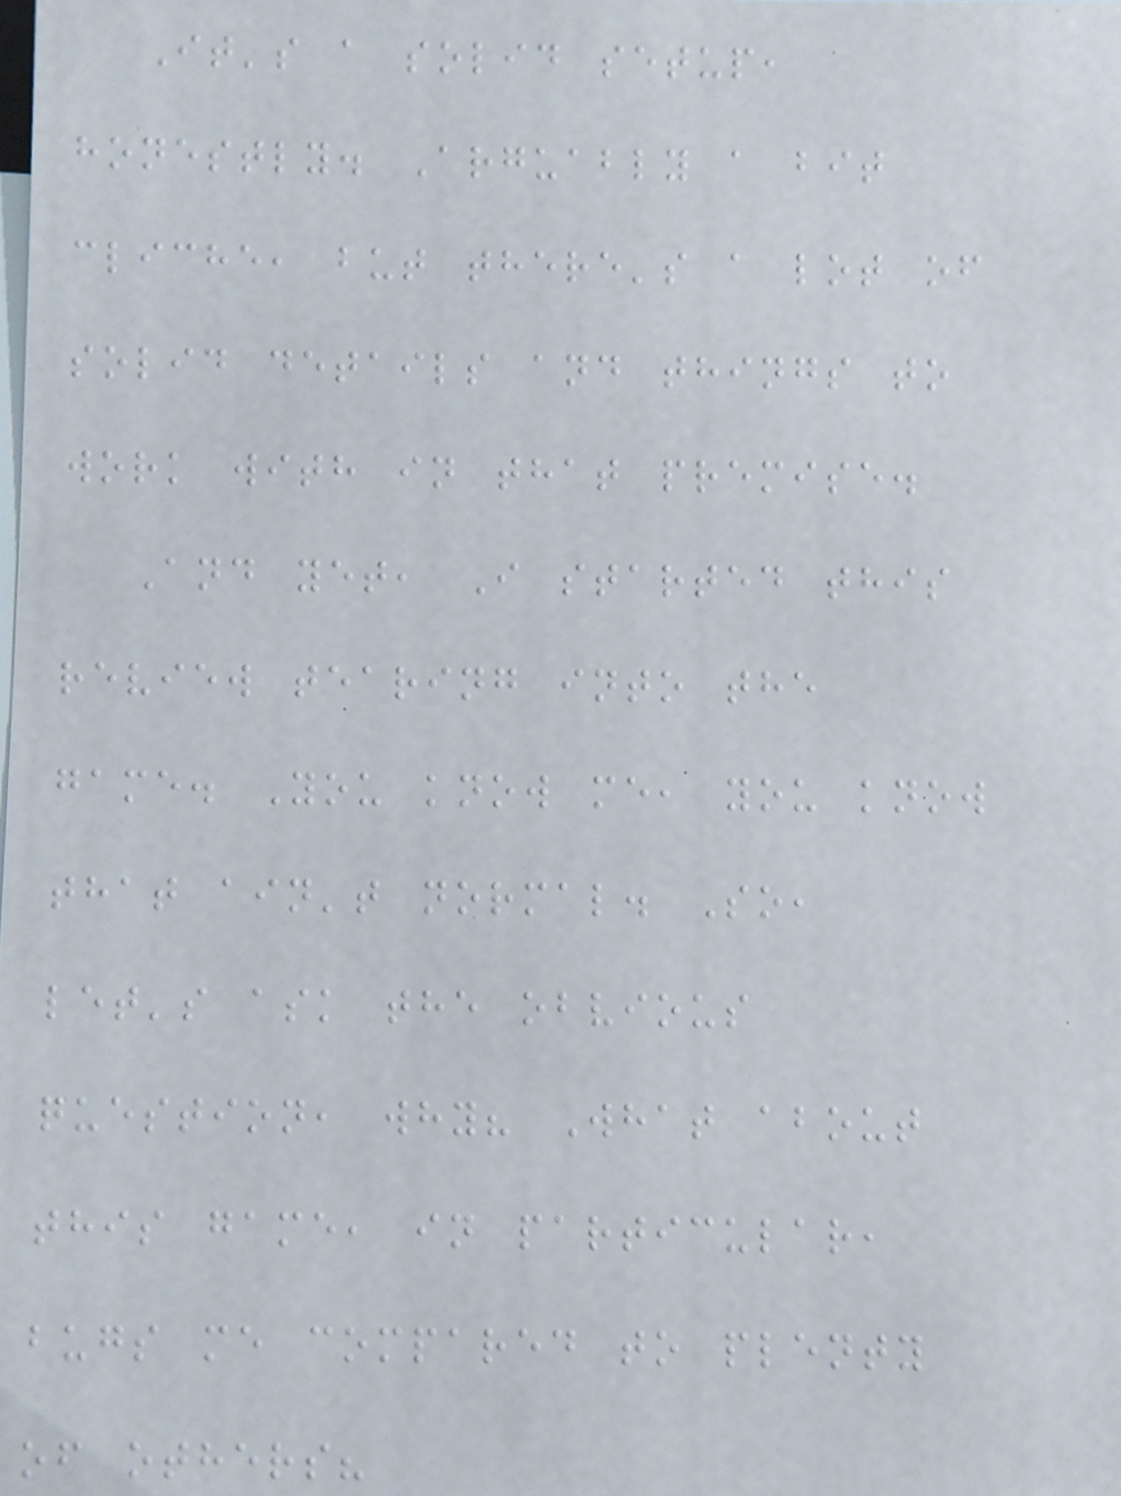It's a solid setup,
honestly. Arguably a bit
cliche, but there's a lot of
solid details and things to
work with in that premise.
And yet, I started this
review tearing into the
game. You know me, you know
that ain't normal. So,
let's ask the obvious
question, why? What about
this game, in particular,
bugs me compared to plenty
of others?
